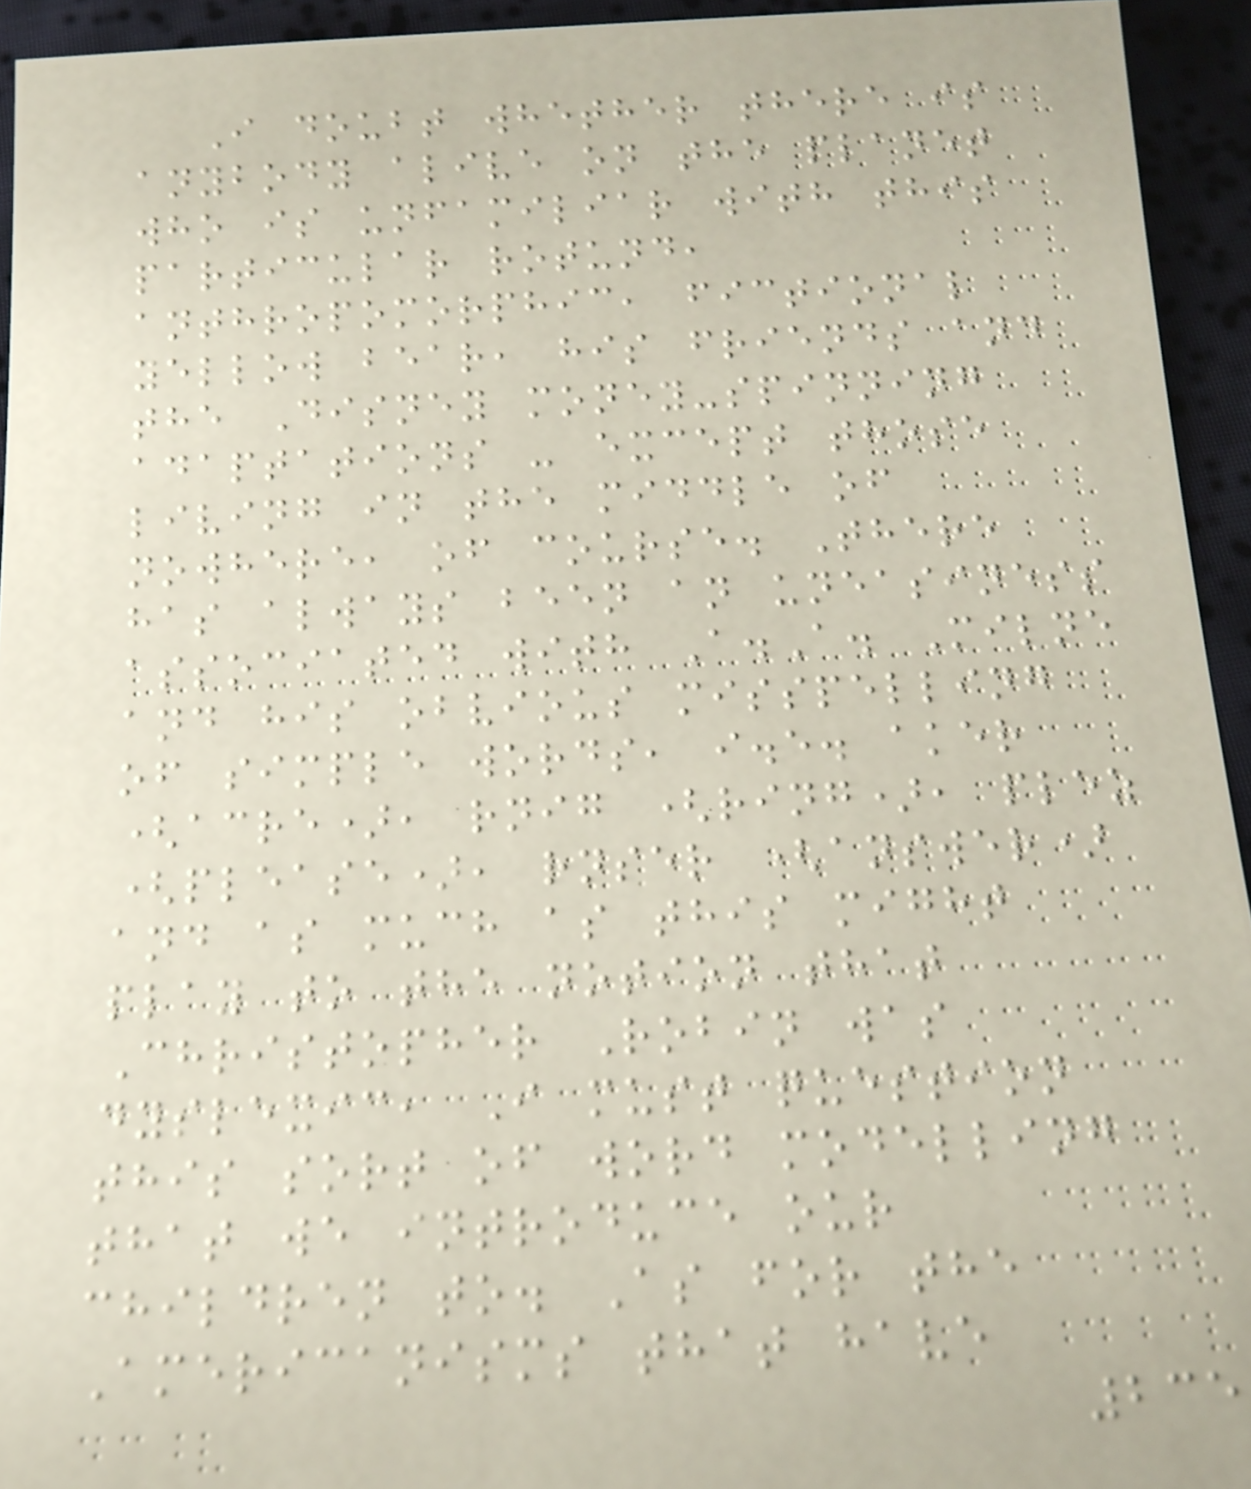I doubt whether there is
anybody alive on the planet
who is unfamiliar with this
particular rotund,
anthropomorphic, fictional
yellow bear, his friends and
the Disney money-spinning
adaptations - except those
living in the middle of
nowhere, of course. There
has always been an uneasiness
associated with A.A. Milne
and his obvious misspelling
of simple words, i.e. aker
(acre), rnig (ring), plez
(please), rnser (answer)
and as much as this might
play to the notion that
Christopher Robin was
dyslexic, I must question
this sort of word modelling
that we introduce our
children to. As for the
Americanisms that have
235
